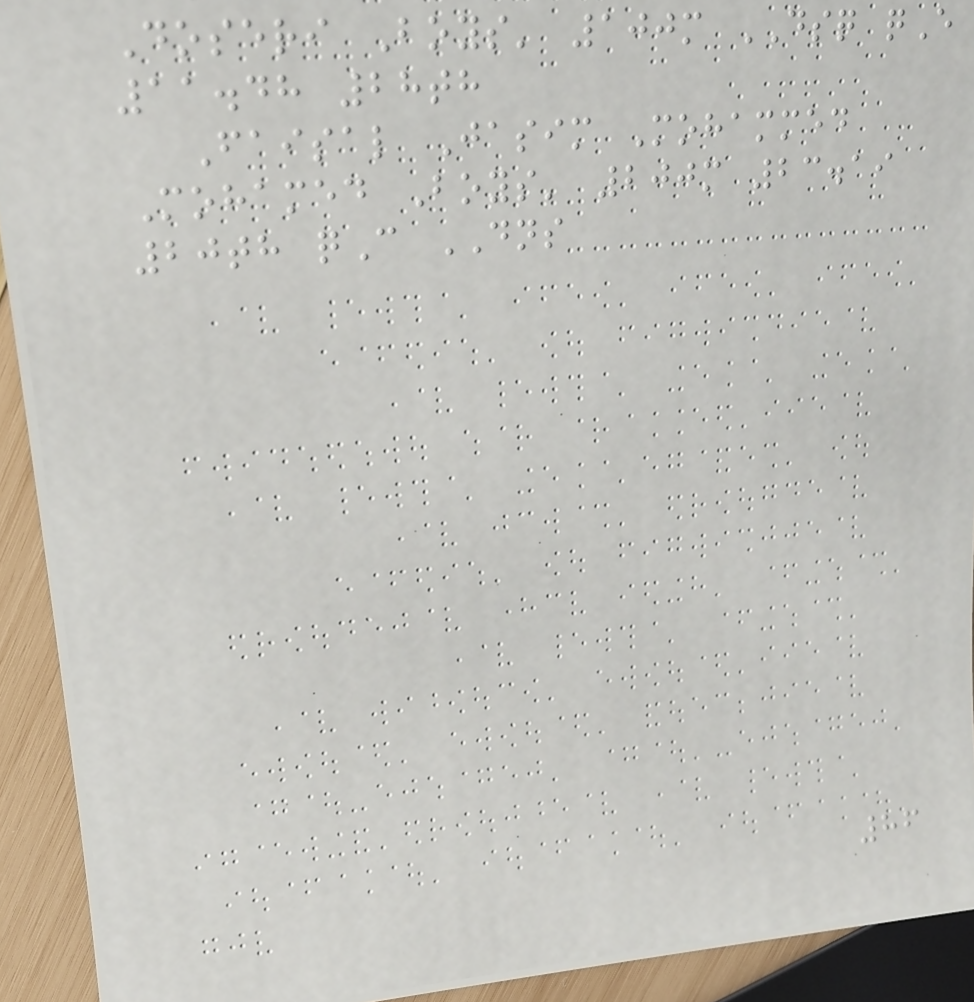Doseri Boys' 100m DSQ qE
11.48 28th
Faisal Jasim Mohammed
Mohamed Boys' 200m 23.19
20th qC DNS
86
